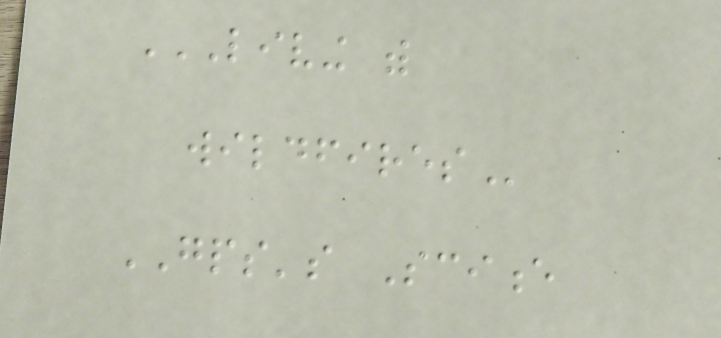LIVING WITH
WILDFIRES
GPS's Science
